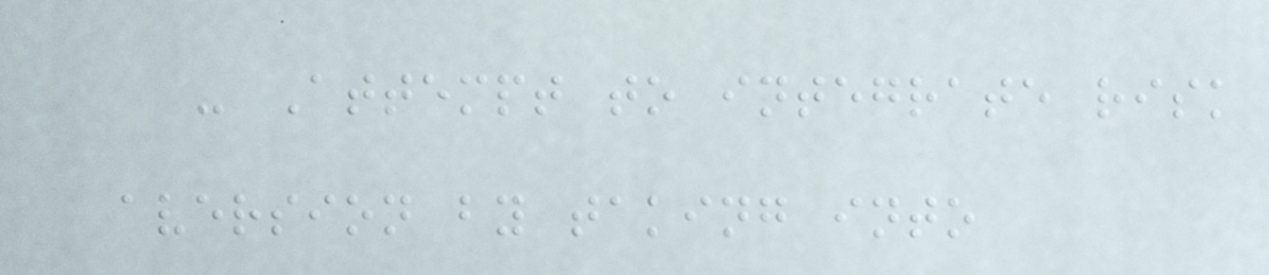- Attempt to integrate risk
aversion by taking into
